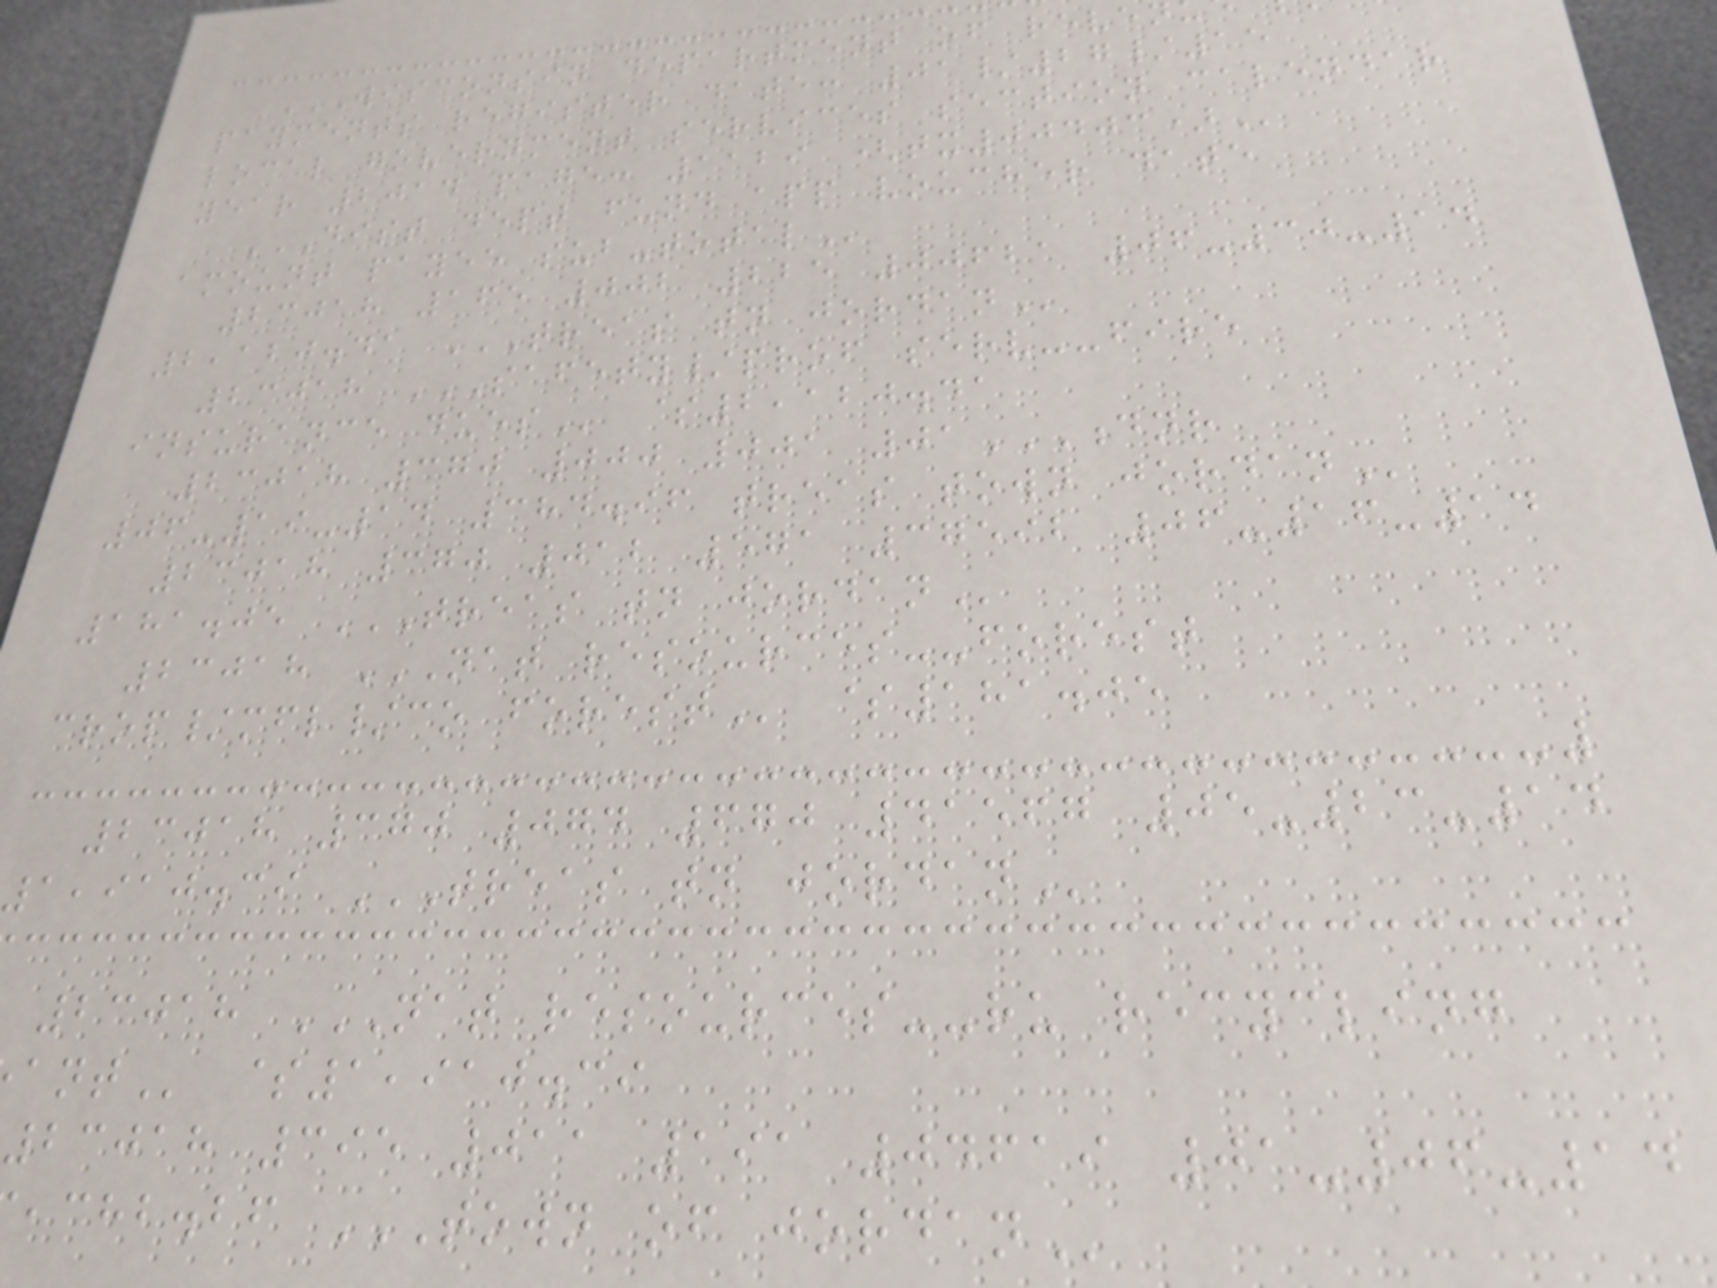payments register date: 01/27/15
local government services section calendar
year 2014 page: 1129
DIST DEPT FUND APP VOUCHER DATE
amount payee
23018 165 002 225 00621 06-30-14
2,120.41 TREAS TN JORDAN
23018 SAFETY/PROF SERV--FIRE
insurance
23018 370 000 001 01DNR
06-19-14 384.96 treas town
23018 370 012 571 37592 06-16-14
181.05 TREAS TN JORDAN
23018 NAT RESOURCES--FOREST
crop/mfl/co
23018 370 074 670 41567 05-23-14
1,910.39 TREAS TN JORDAN
23018 NAT RESOURCES--RU RECYCLING
$1,910.39
23018 395 011 191 04619 01-06-14
,chb.bf TOWN OF JORDAN
